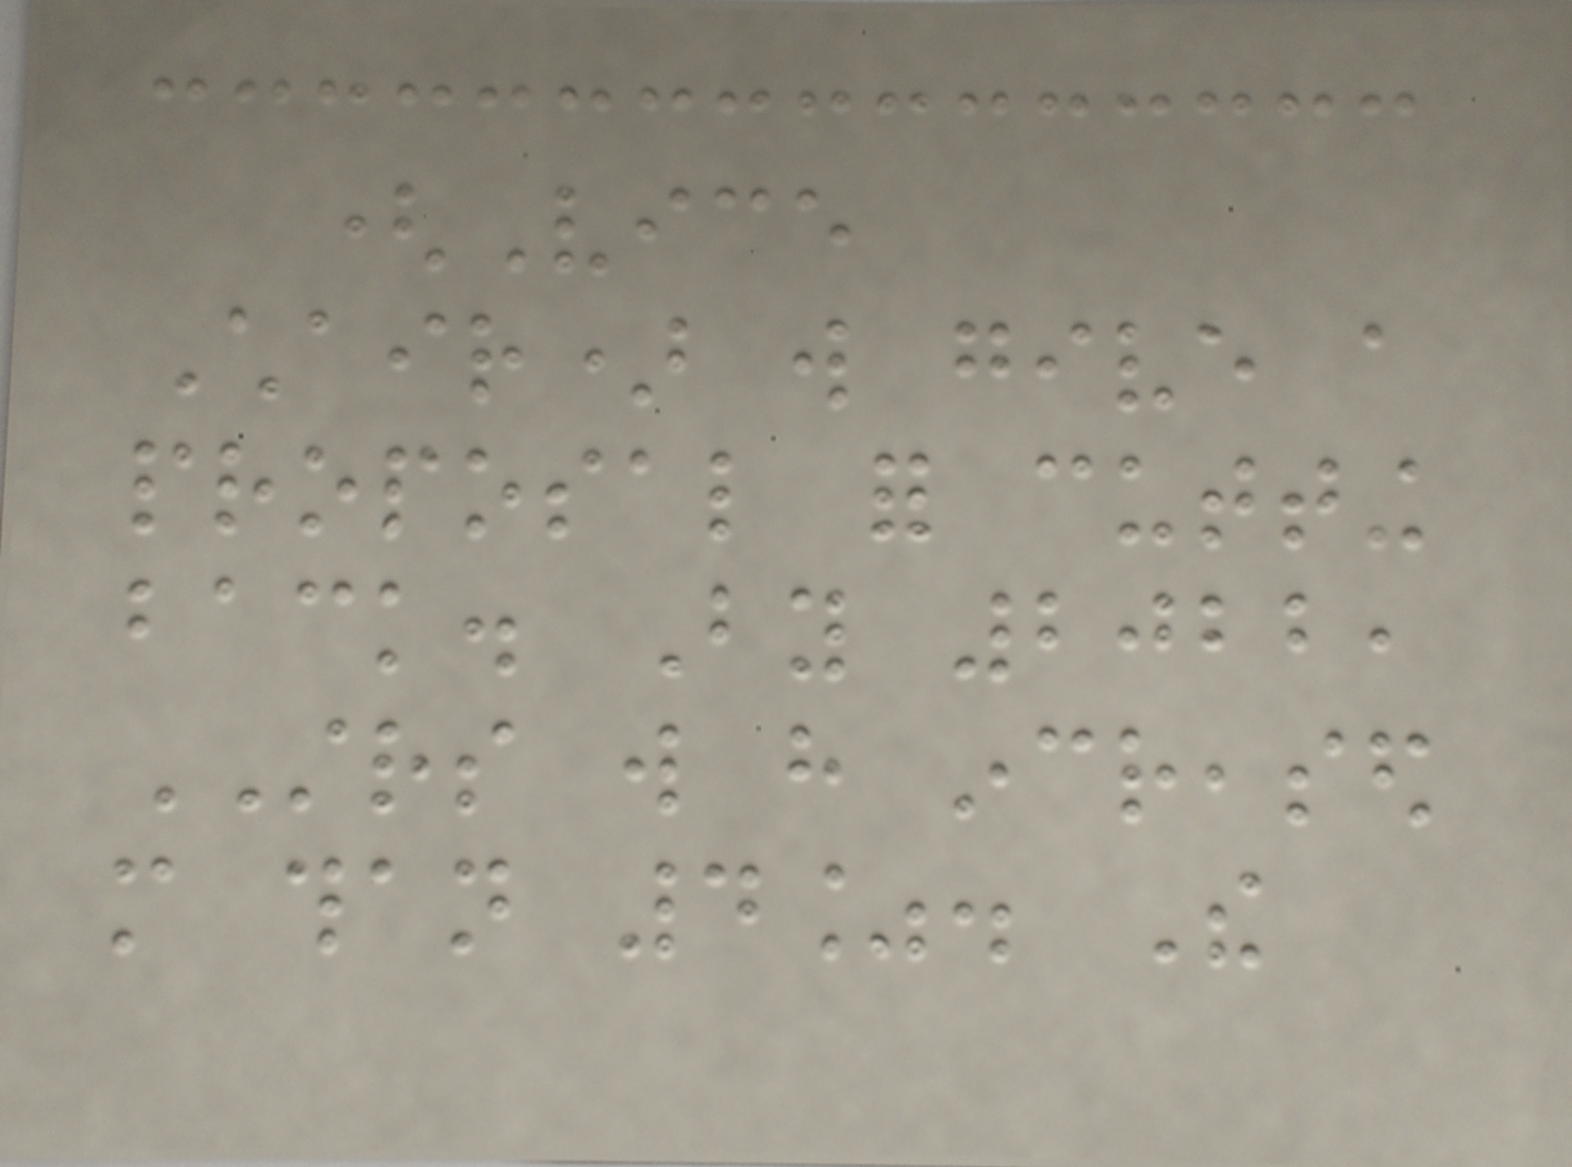(Vice
Chair) will give a
proposal for cutting
back. By 2022,
STRS will have increased
more than 4%. The
